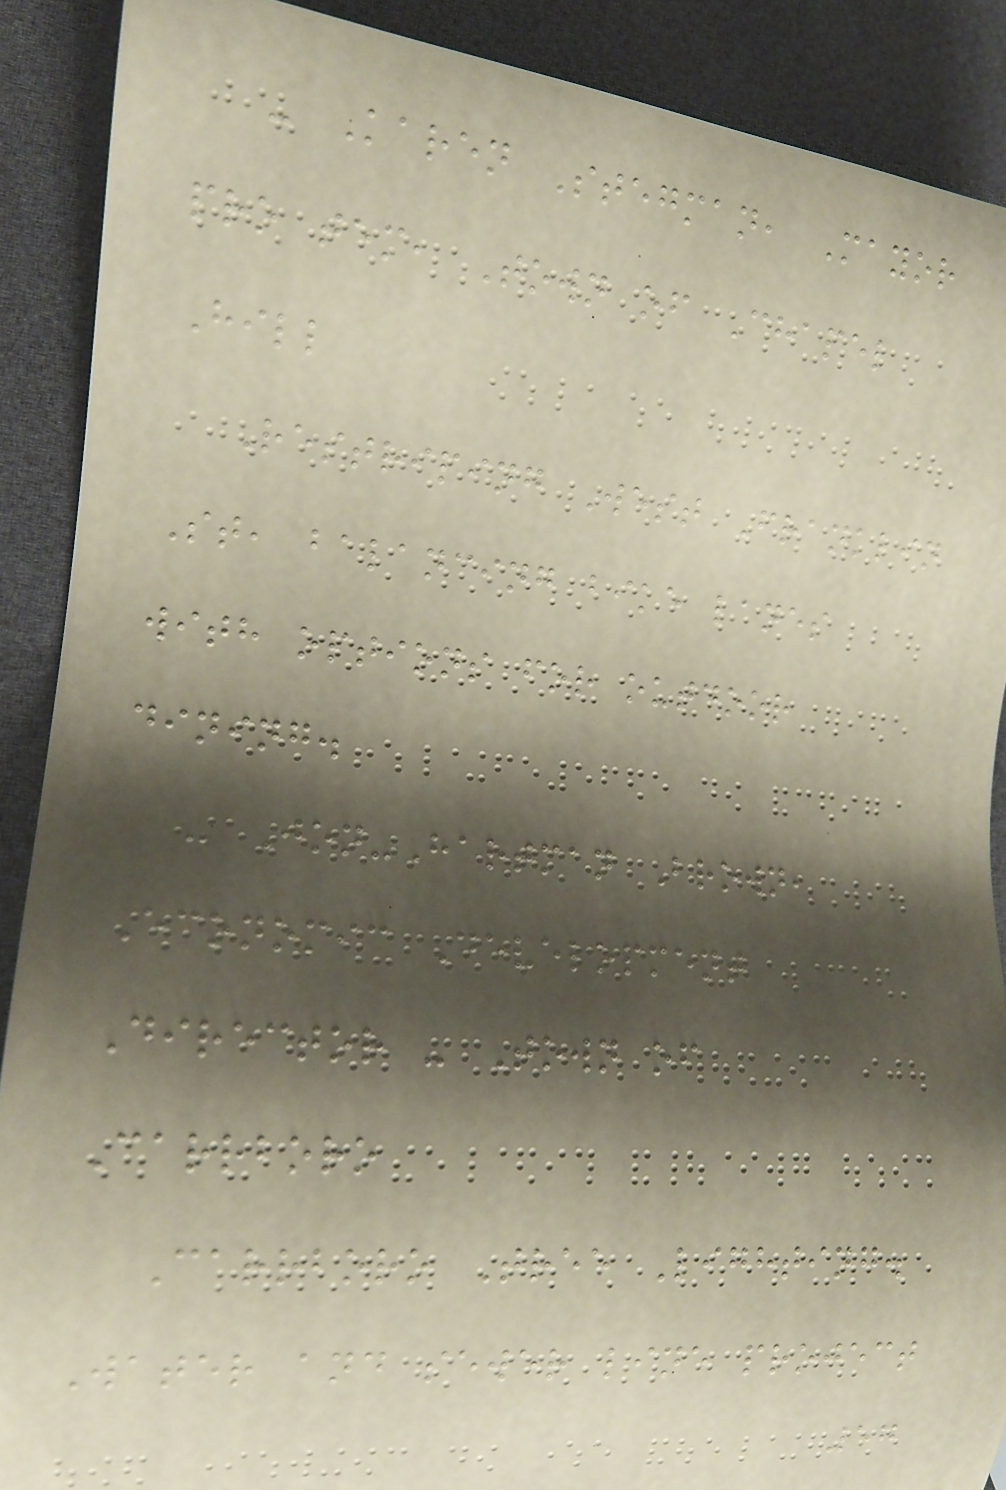- Karen Stegman, Mayor
pro tem, Town of Chapel
Hill
Restriping West Franklin
St, balancing bike lanes
with options for outdoor
dining.
- Jon-Hartman Brown,
Economic Development
Director - Town of
Carrboro
Carrboro Tree Lighting.
Water and sewer line project
57
